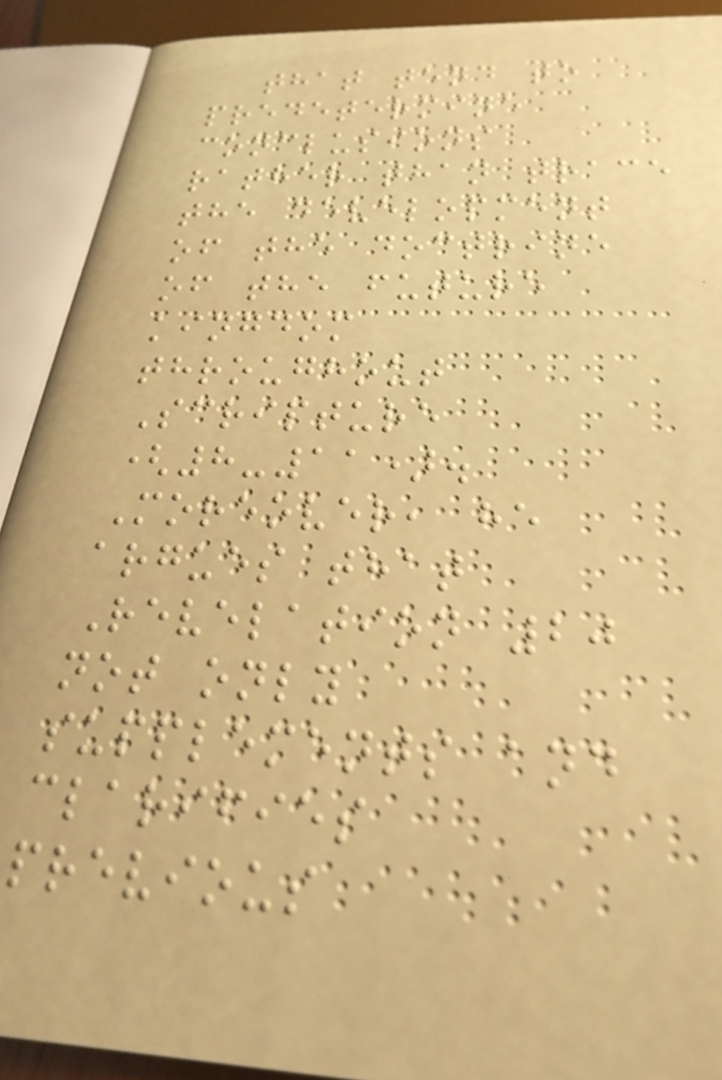that tend to
predetermine
conclusions
rather than trace
the development
of the doctrine
of the future
kingdom
throughout
Scripture
(8-11).
Moreover, he
argues that
Revelation 20
not only
supplements and
clarifies
previous
